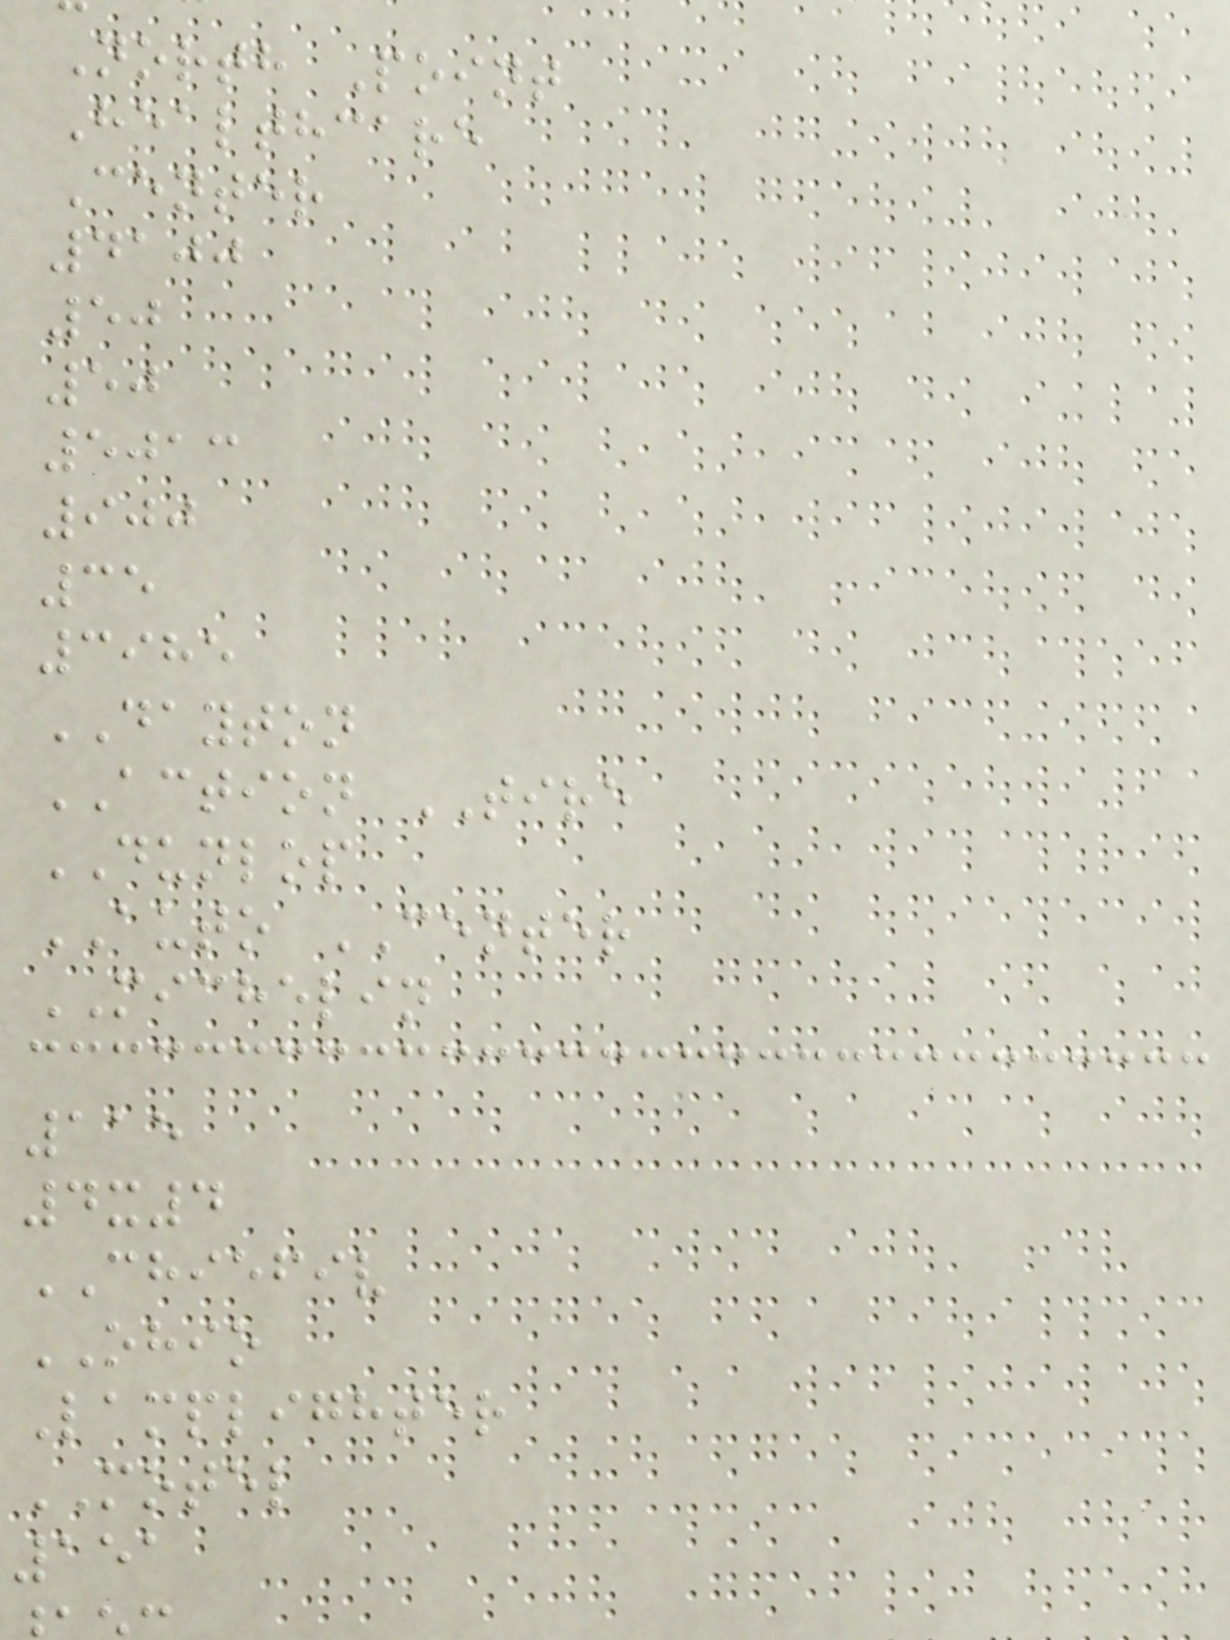North Point
Healthcare
Center
4100
50
50
5013
900
35
3985
DAYTON
ACTION TIRE
DUNLOP
AUTO CENTER
MICHELIN
115
4x4
CHIEFIV
OHIO
Lamplighter
MOTEL
151
